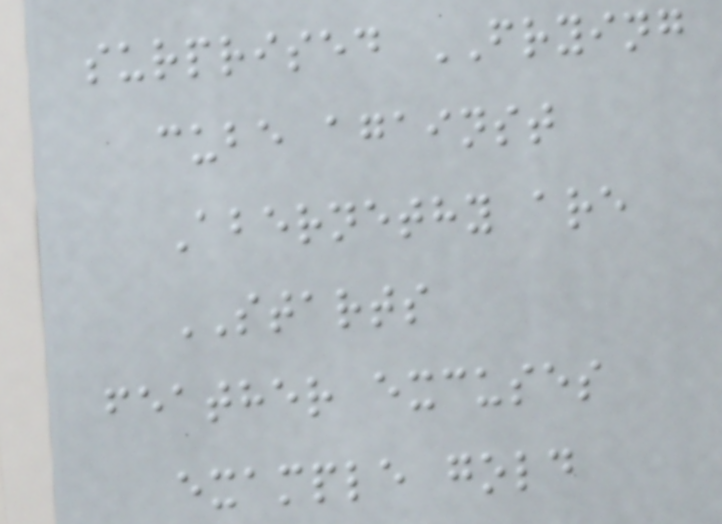surprised FRYING
cube against
Abernethy are
STARTS
feather excuses
example gold
